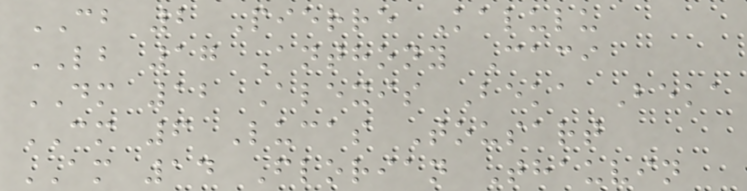CB 2 Pierre Kalulu
LB 17 Anthony Caci
DM 12 Alexis Beka Beka
CM 6 Lucas Tousart
AM 14 Florian Thauvin
